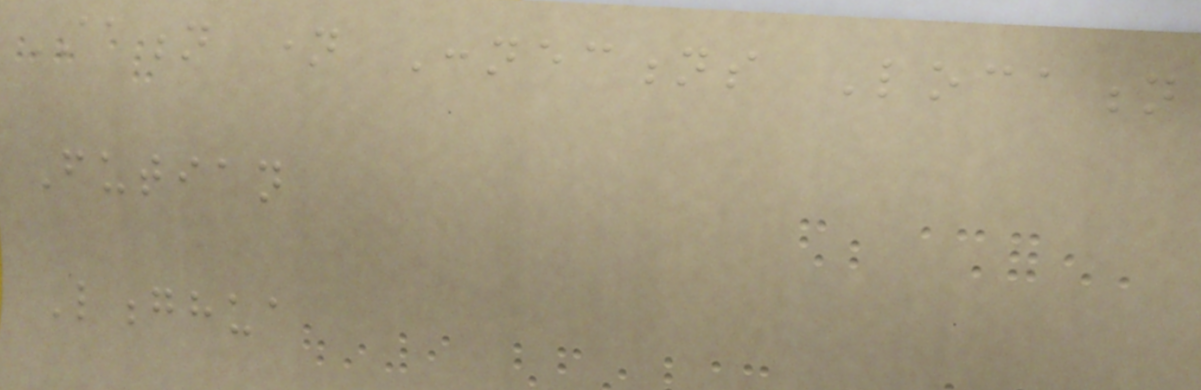Station name Connections Location
Futian
Longhua
